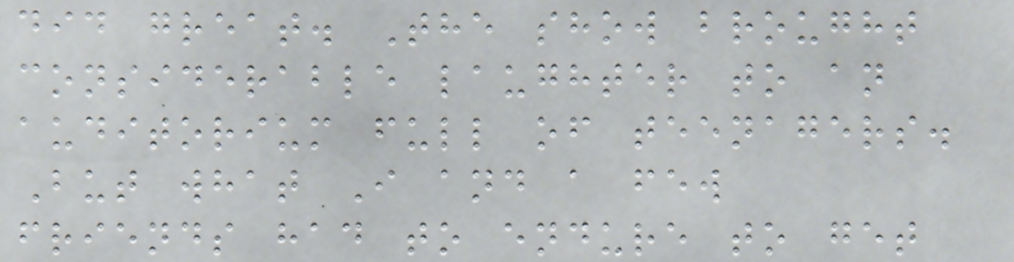did great. The show brought
considerable laughter to an
auditorium full of teenagers.
But what I and a few
friends had to endure to get
